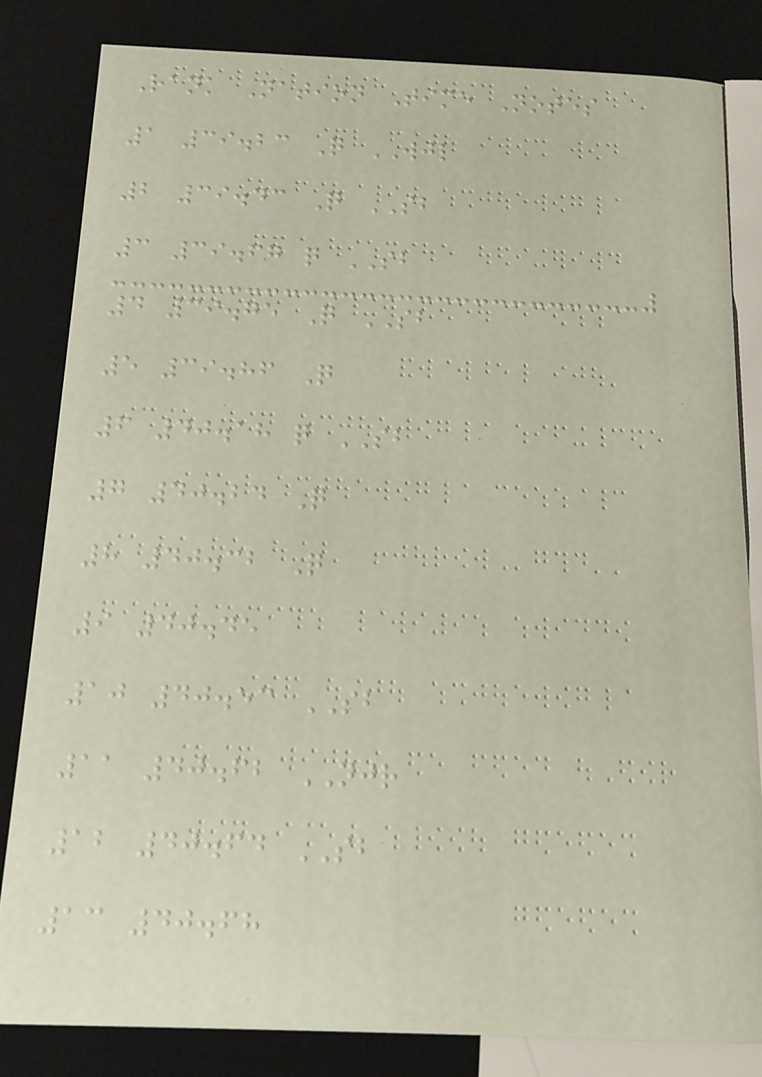Rank Nation Time Notes
1 39.23 Q WJL
2 39.43 Q SB
3 39.67 q SB
4 39.75 Q SB
5 39.86 Q
6 40.18 q SB
7 40.24 Q
8 40.32 Q
9 40.45
10 40.53 SB
11 40.62 NJR
12 40.64 SB
13 40.68
